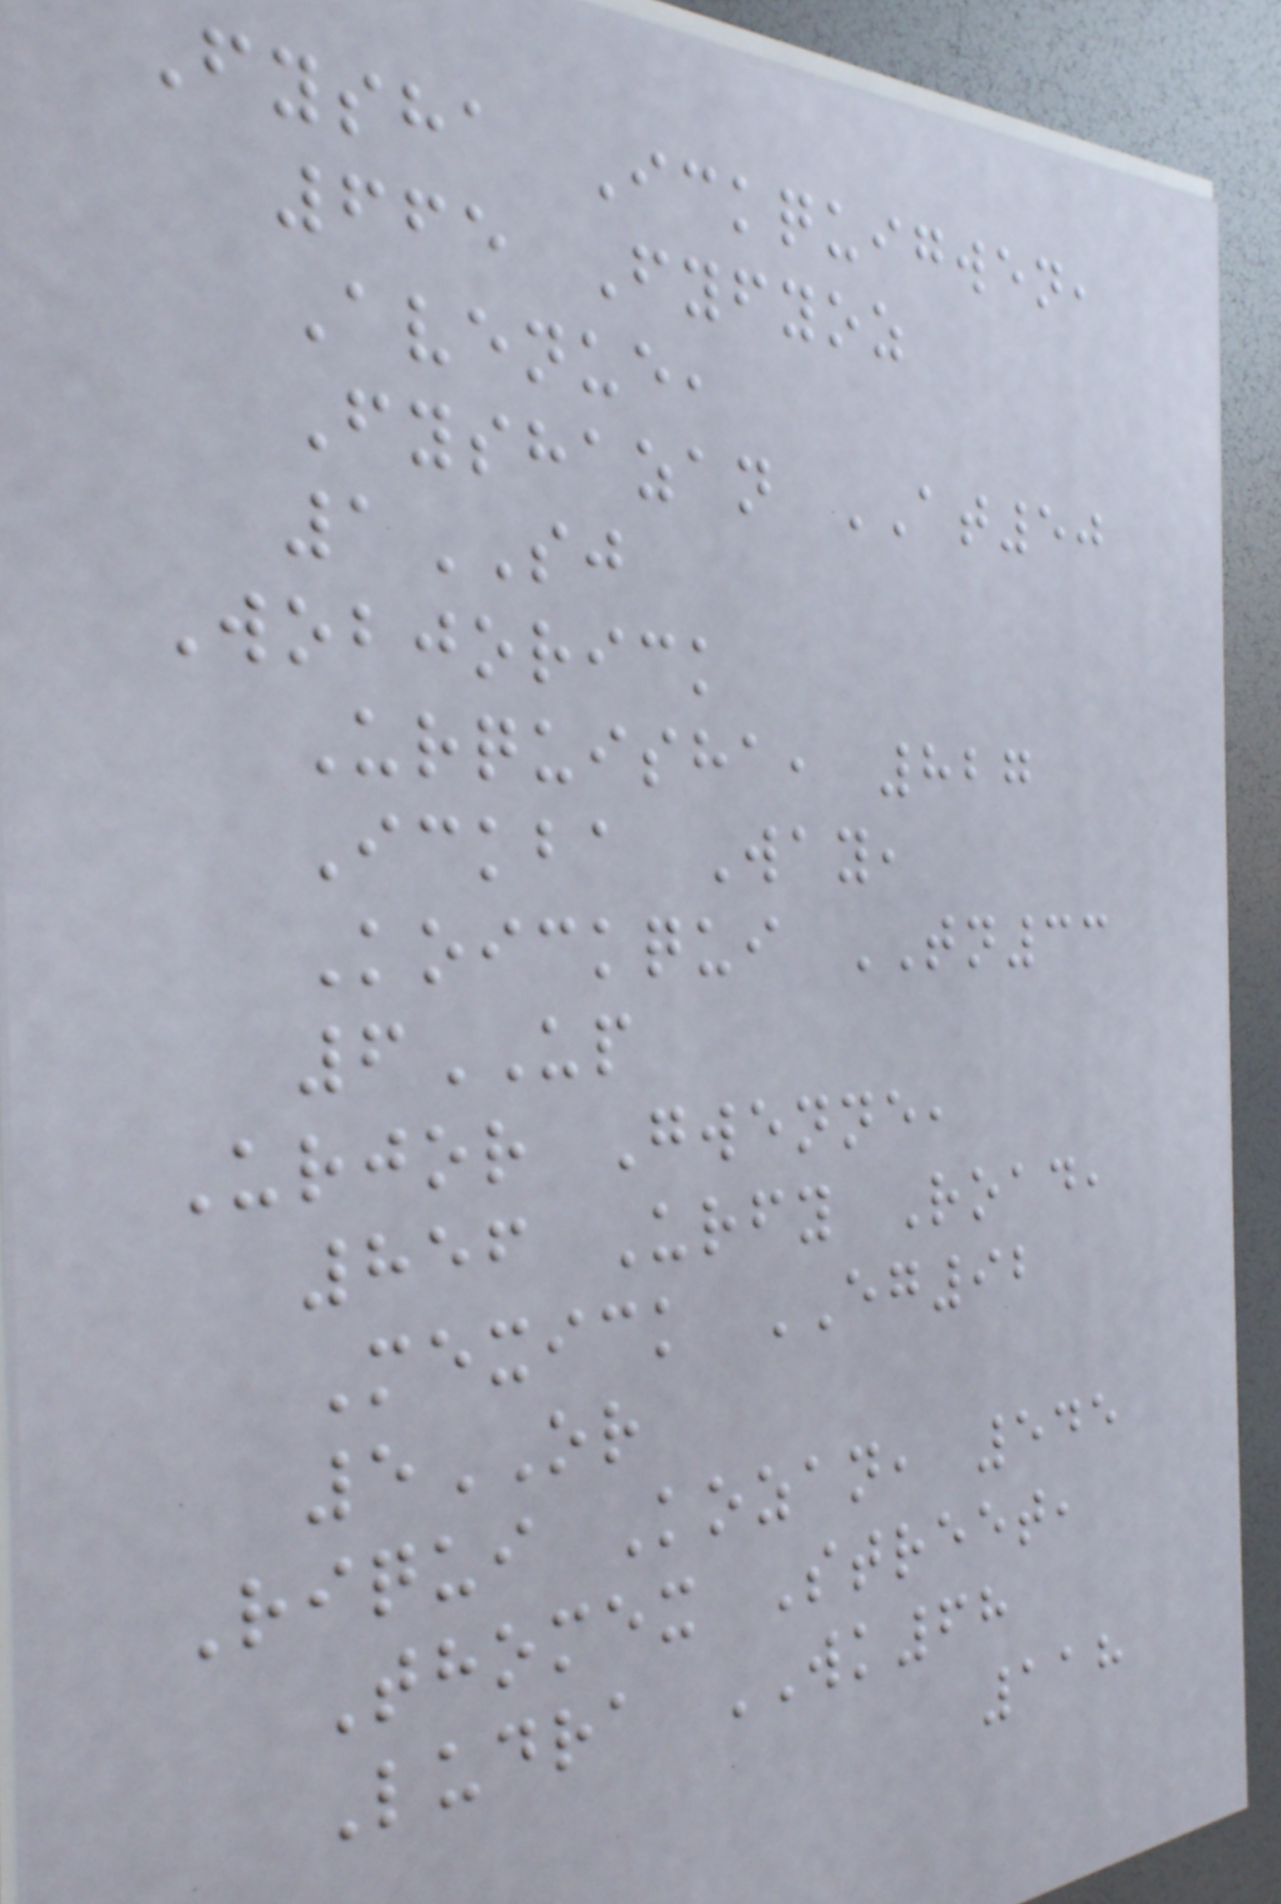Fysha Ickquigwen,
665 Fyfyoz
Avenue,
Fyshazan AT50
1SJ
Wobjorick
Urquisha, 827
Ickba Way,
Koickqui TN33
6UP
Urjor Gwenne,
856 Urfy Road,
Mexick EG92
5OR
Riqui Kozan, 545
Thomex Street,
Ludra WK68
118
